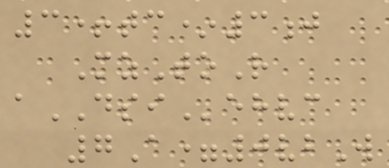3+tc*3j
MzToR
aDSIehvc
7A=0vbW
